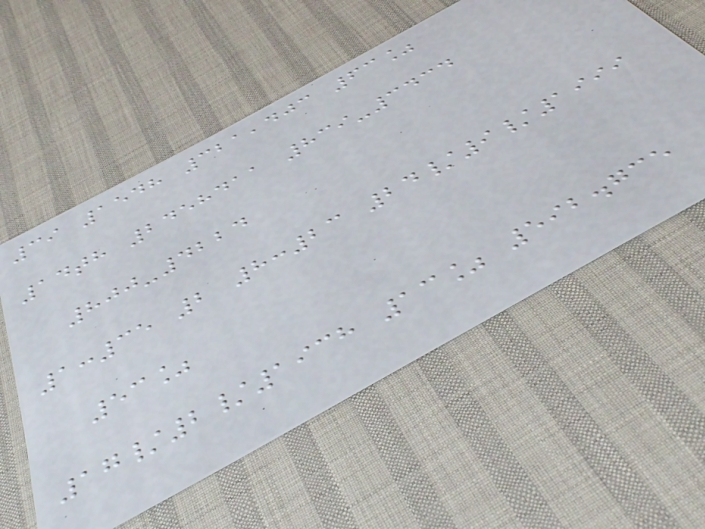39 1548 321,403 63%
14th 2458411 839-3434
800-4224
1:35 2 8:23 24/9/1999
53%
17/2/1938 13% 592.735
